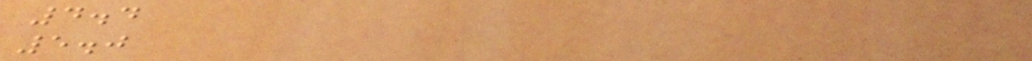4.4
5.0
